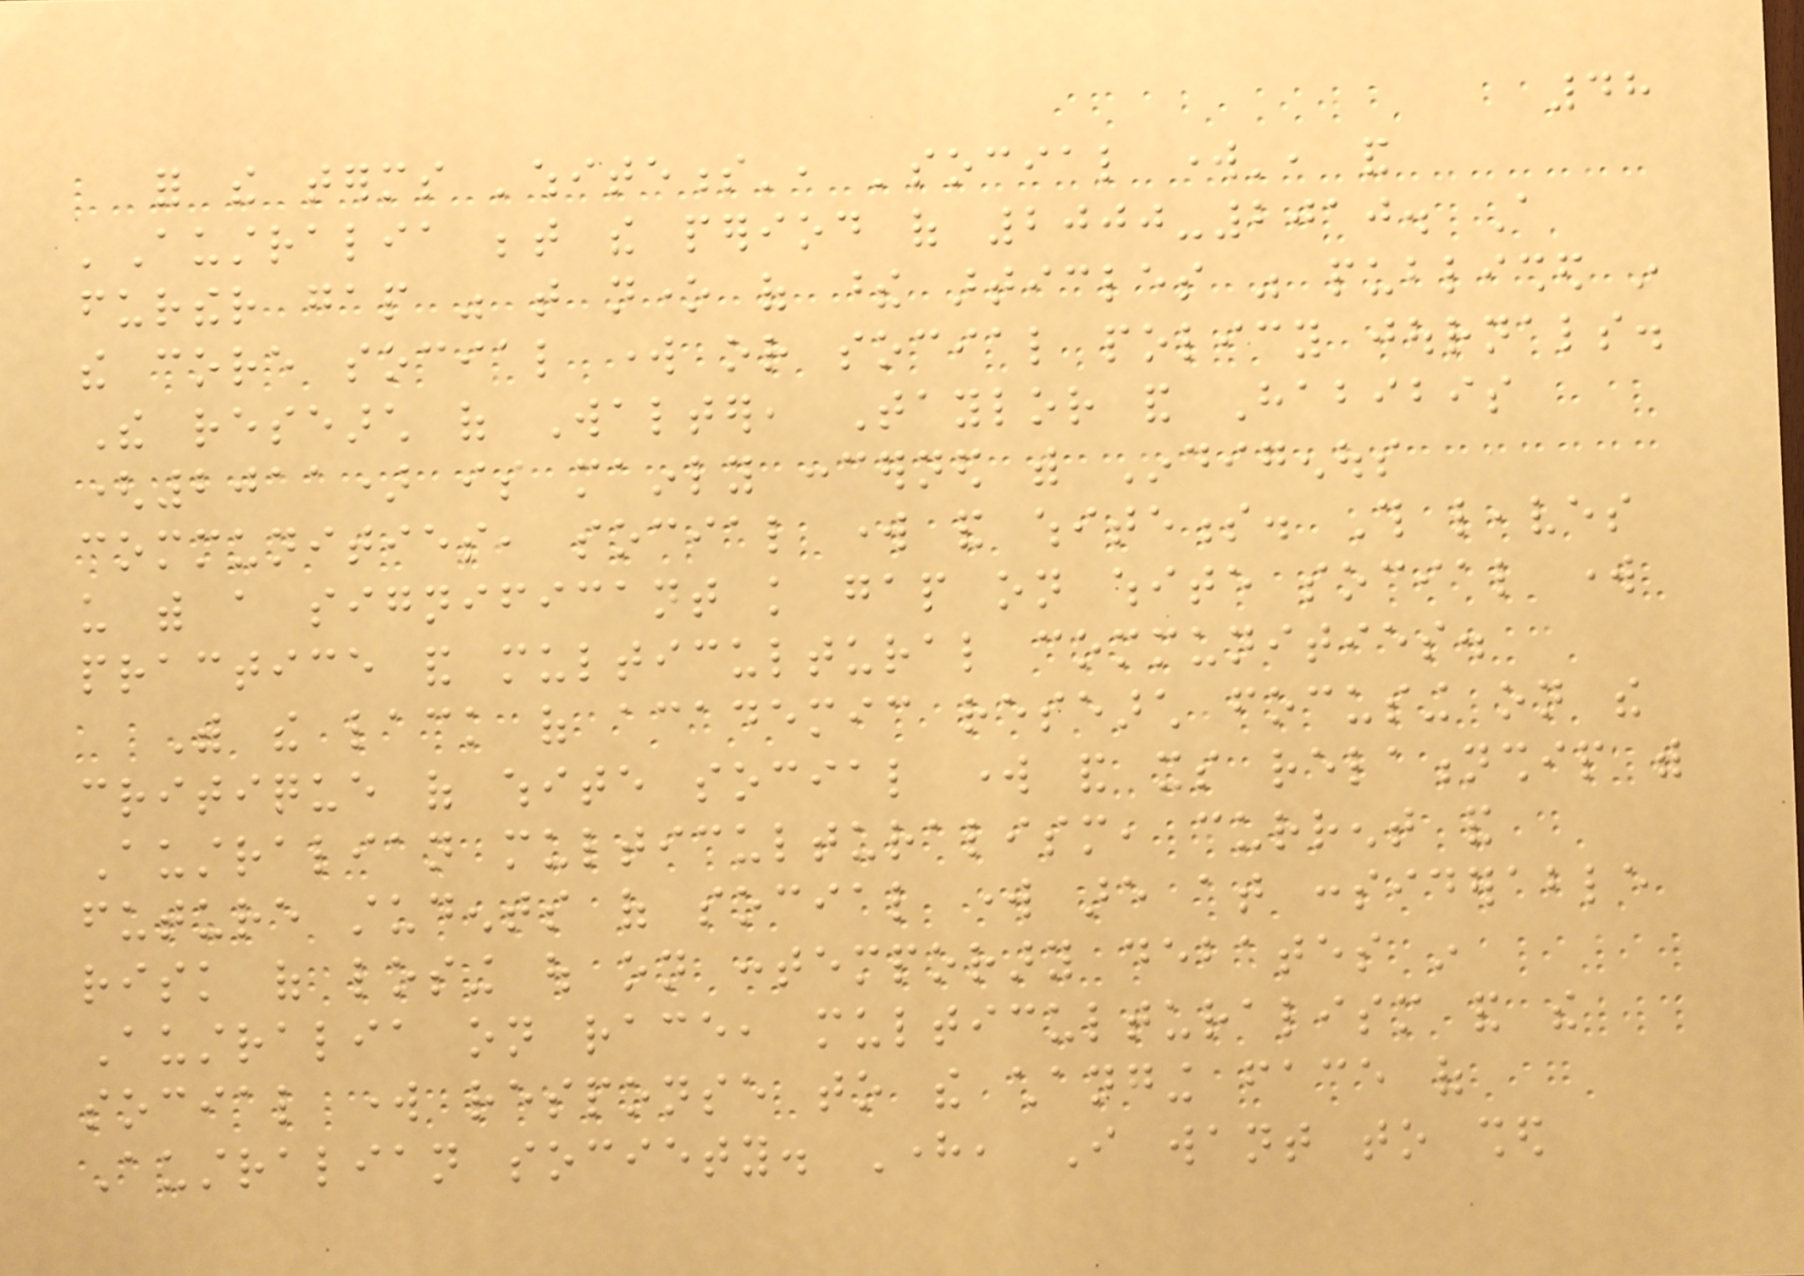48
for the terms 'whiteness', 'social work', and
'Australia between the period of 2000-2010. A
further gap was that none of these articles was published in
the core social work or social policy journals.
The research of Walter, Taylor and Habibis
(2011) is mainly concerned with Indigenous
communities, social work and whiteness. This leaves
us with a significant knowledge gap on white social work
practice and multicultural communities.
With the lack of academic research focusing on the
critique of white social work and its relationship with
Australian multiculturalism, current and
future students of social work are at considerable
risk of losing out on contemporary debates in
Australia on race, multiculturalism and the
social work response to the changing face of
Australian society. Here, I want to shed
